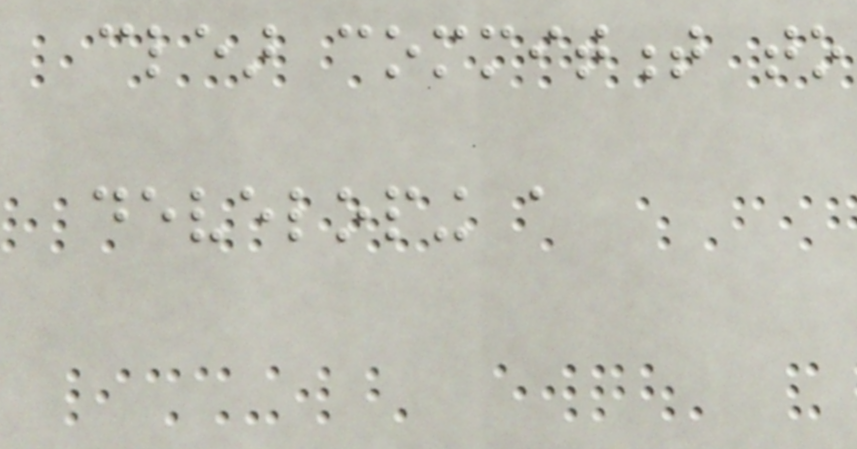clear commitment to
developing a
